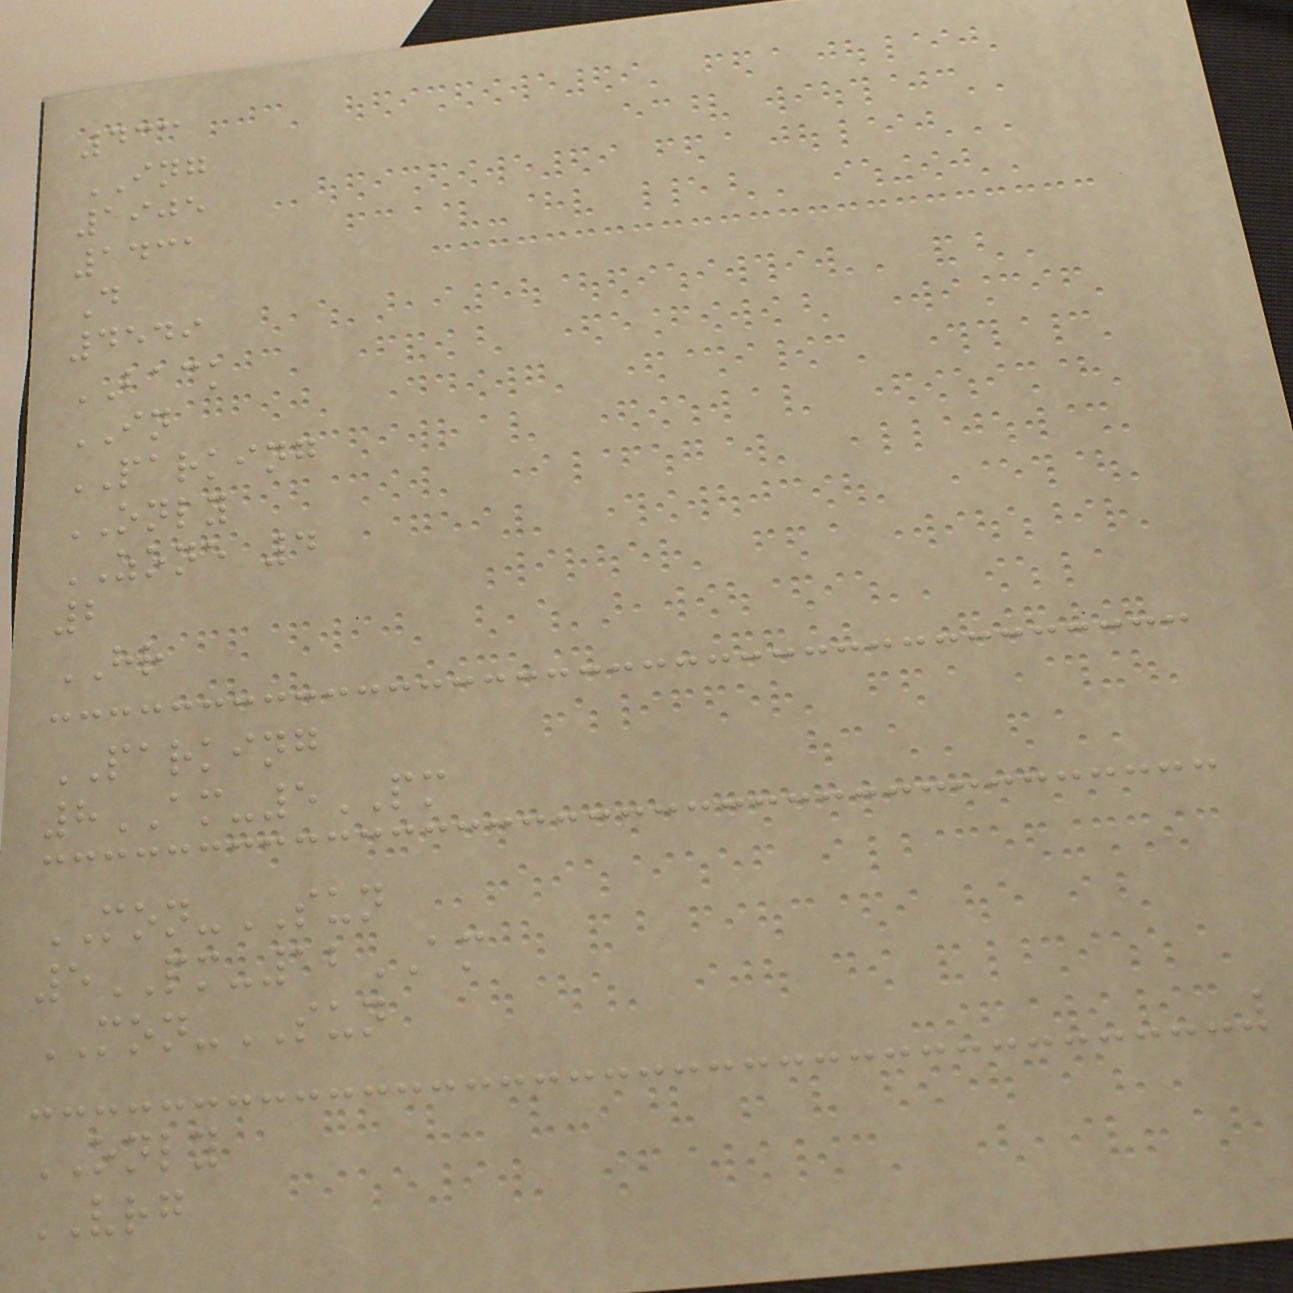433
ING
1905
1431
D
4549
BACK
IN
PARKING
ONLY
ZONE 4
2
HR
PARKING
8AM-5PM
MON-SUN
5PM-12AM
MON-SUN
ONLY
VRG
